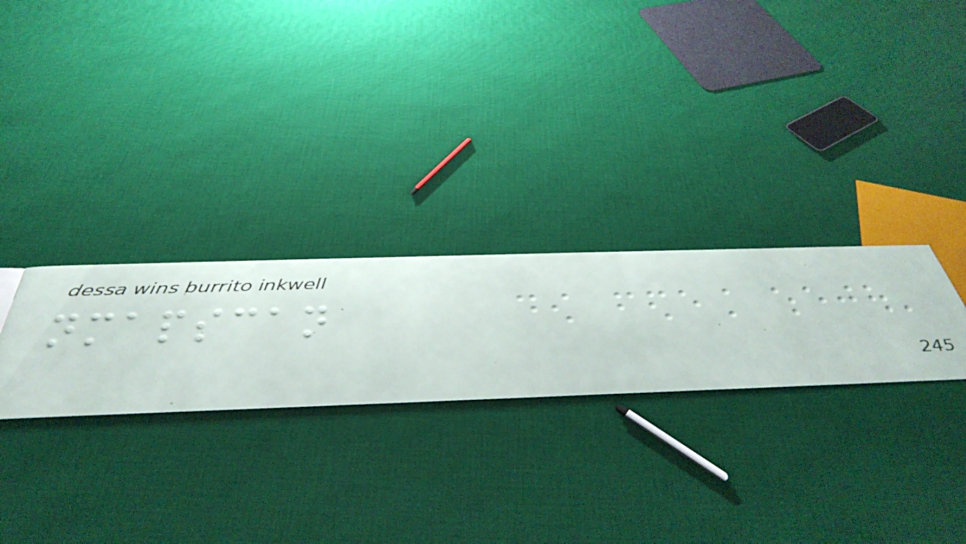nmapscan
